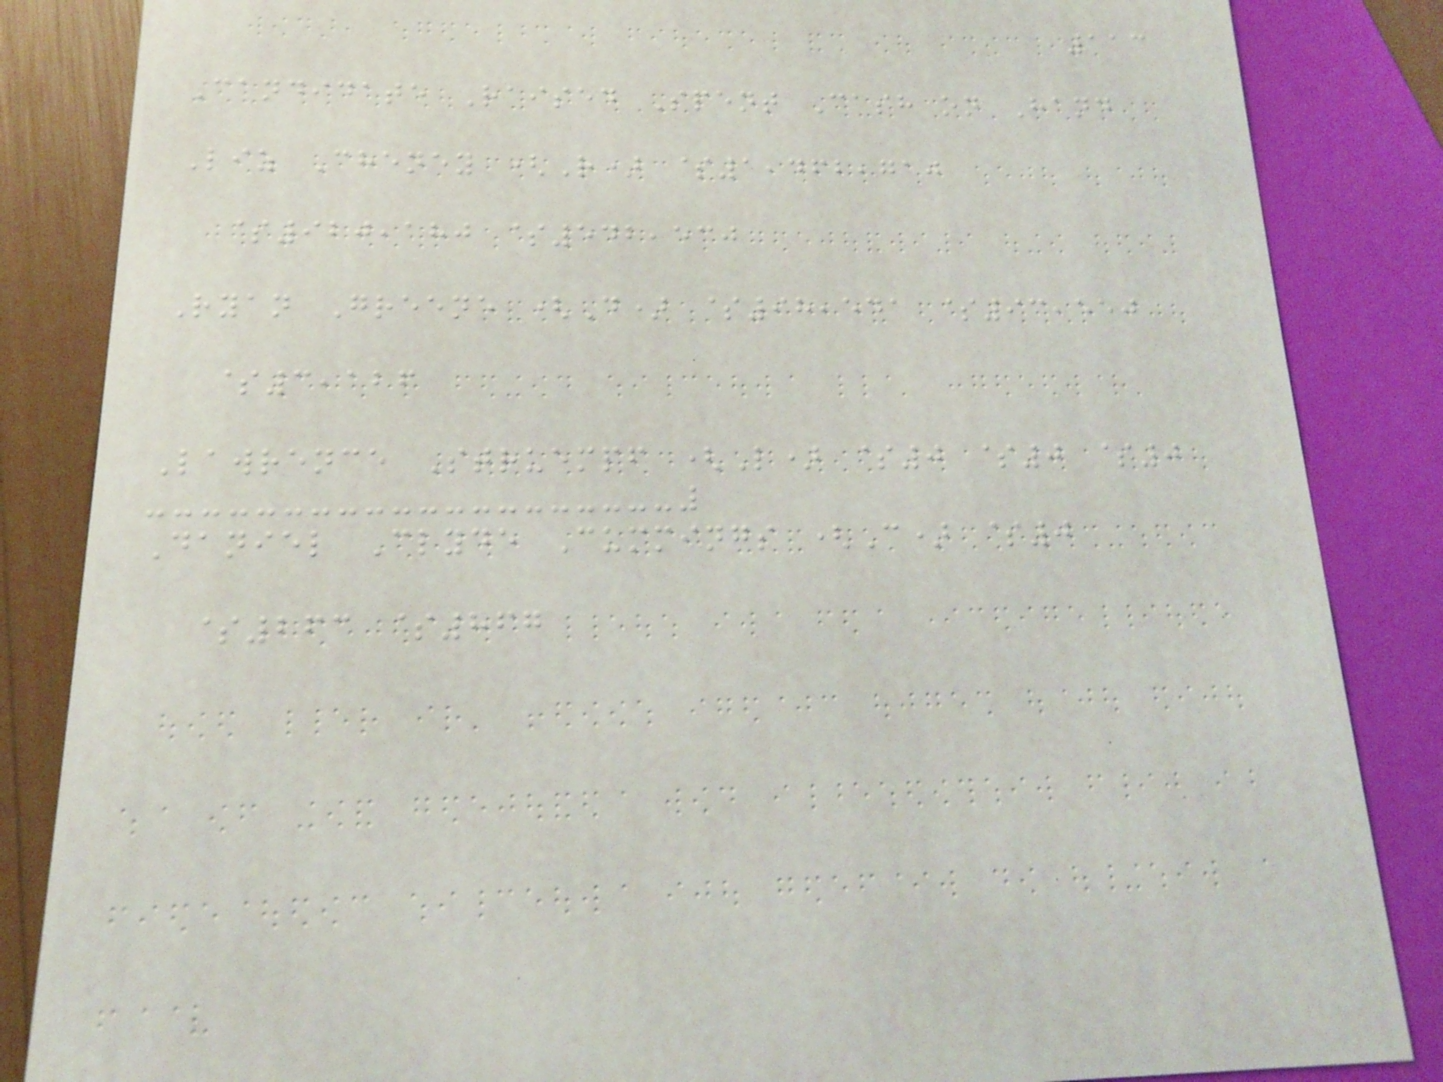113
Candidate Raised Spent Cash on Hand
Liz Cheney (R) $1,462,710
$920,180 $542,530
Ryan Greene (D) $98,541 $93,550
$3,126
Lawrence Struempf (L) $0 $0 $0
Daniel Clyde Cummings (C) $0
$263 $867
